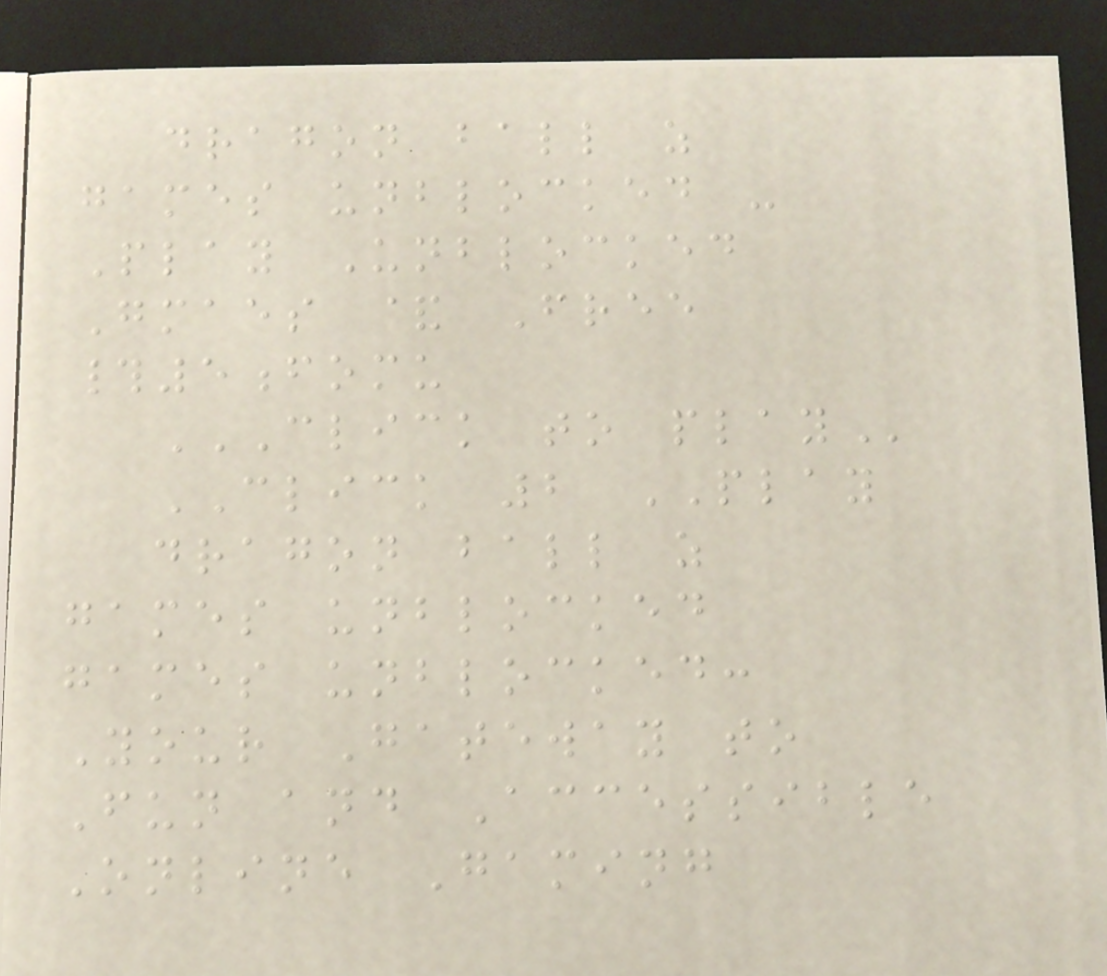dragon ball z
games unblocked -
Play Unblocked
Gmaes & Free
#5fomu
CLICK TO PLAY
CLICK 2 PLAY
dragon ball z
games unblocked
games unblocked:
Your Gateway to
Fun and Accessible
Online Gaming
